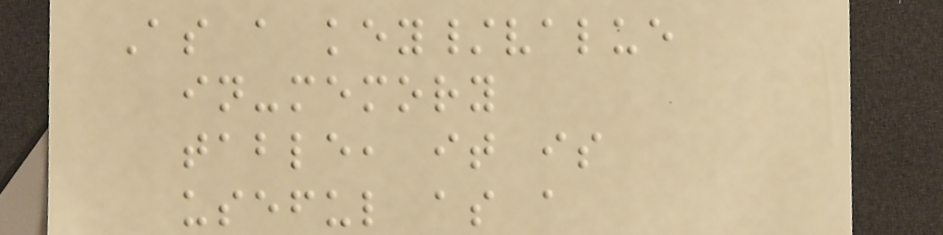As a key/value
in-memory
table, it is
useful as a
